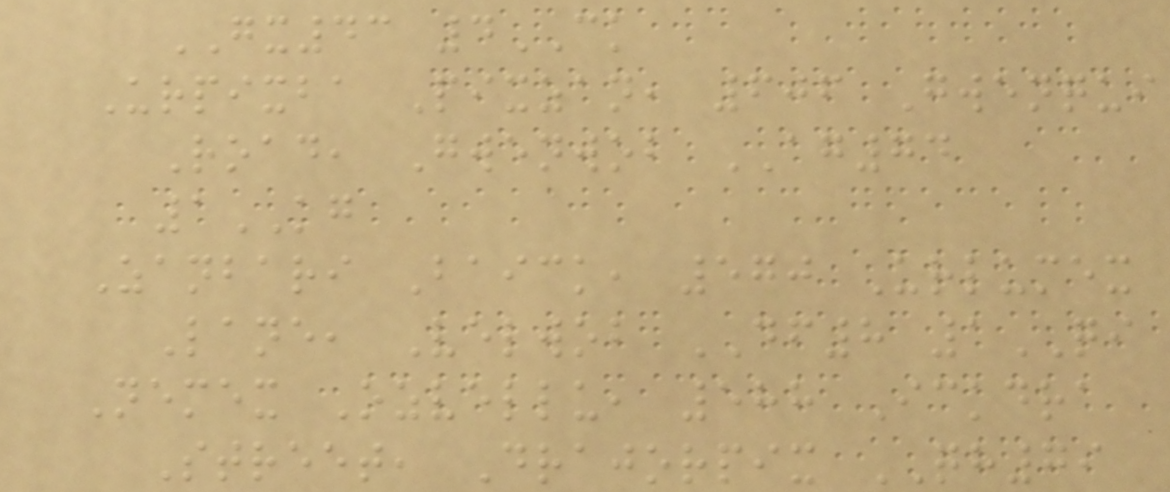GX43 4CK
Urpixba Pixzan, 606 Gwenqui
Road, Gwenwob AG74
1KG
Zanbari Baick, 570 Urlumex
Lane, Velwob DF8 1QI
Nemex Ozvellu, 588 Ickdra
Street, Drajorpix QH79
